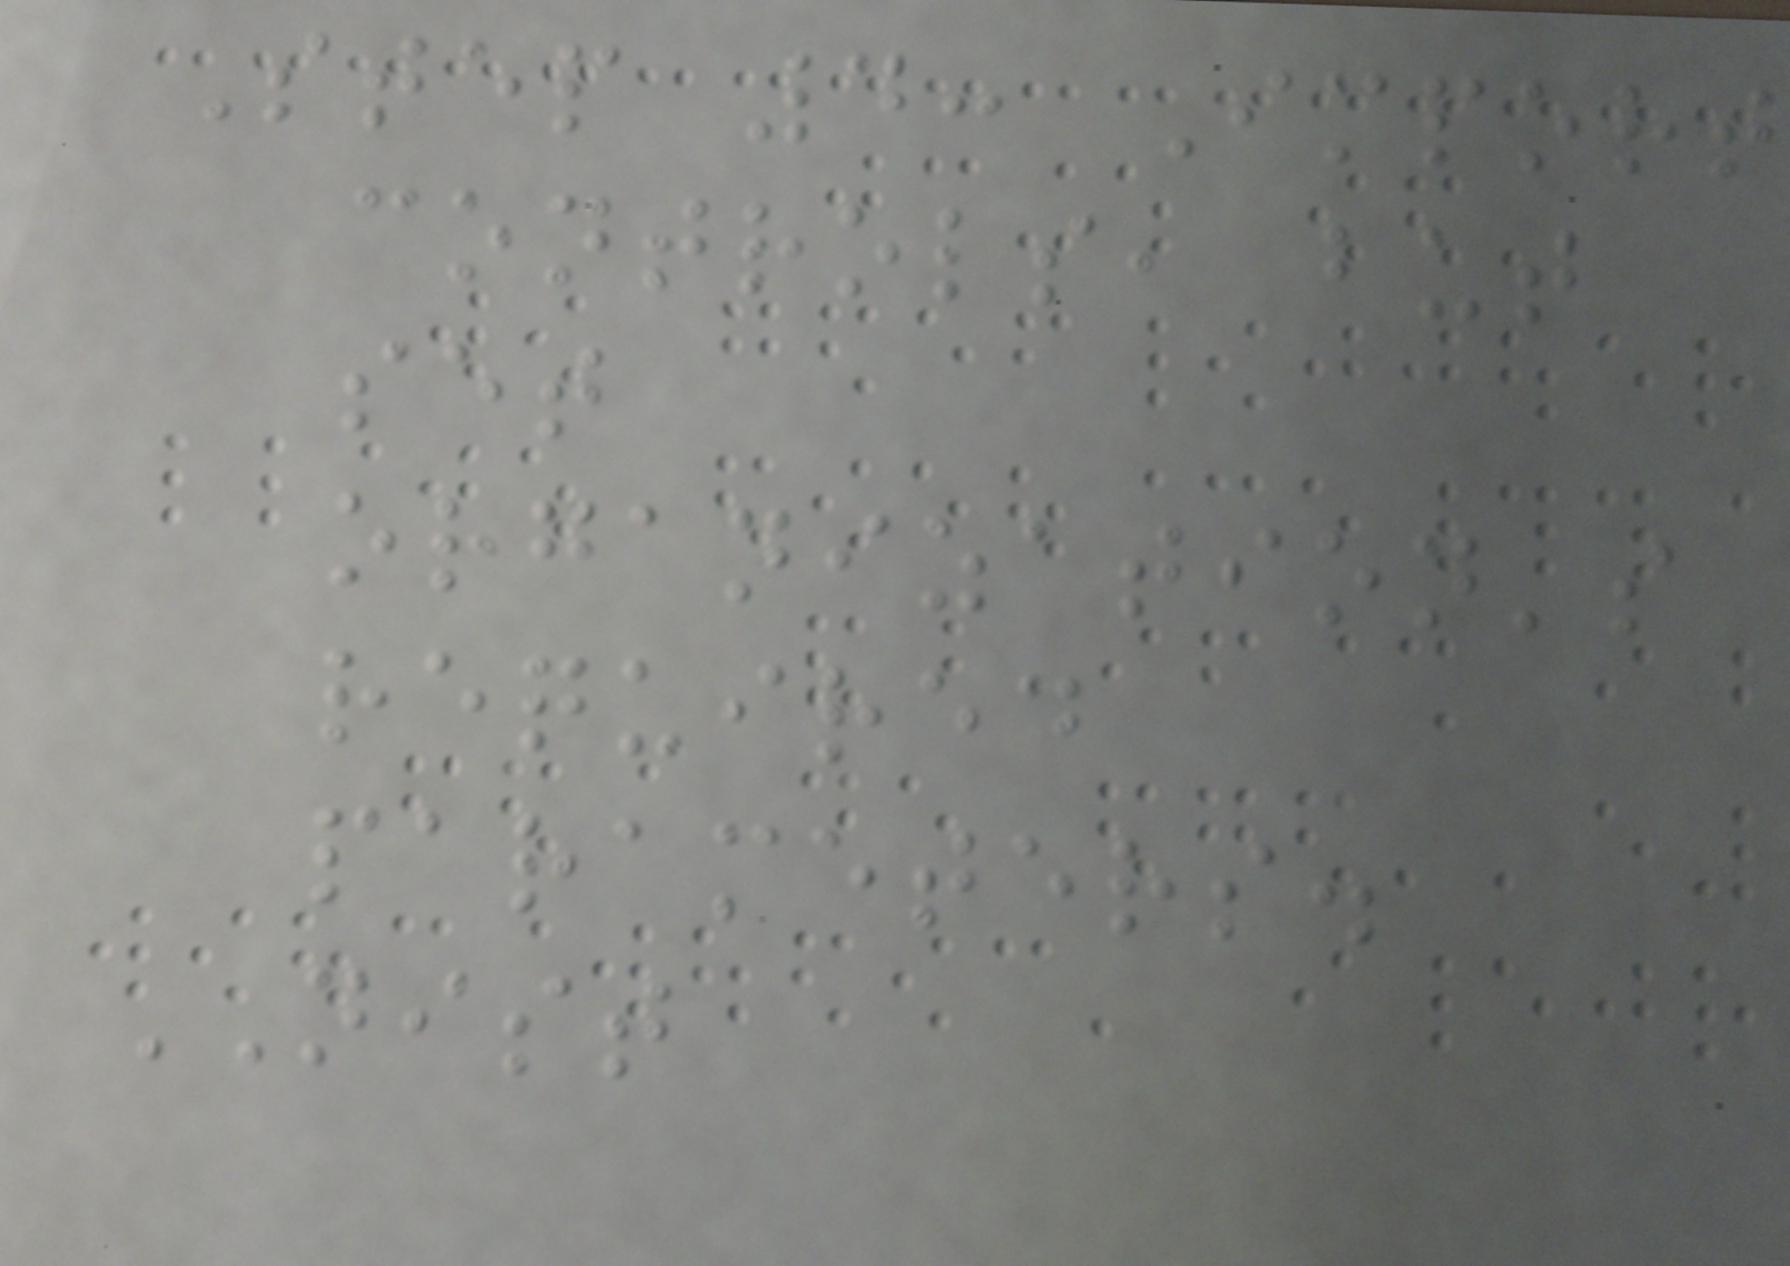Step 4: Import
controls, but
set
organization's
required
parameters.
NIST
